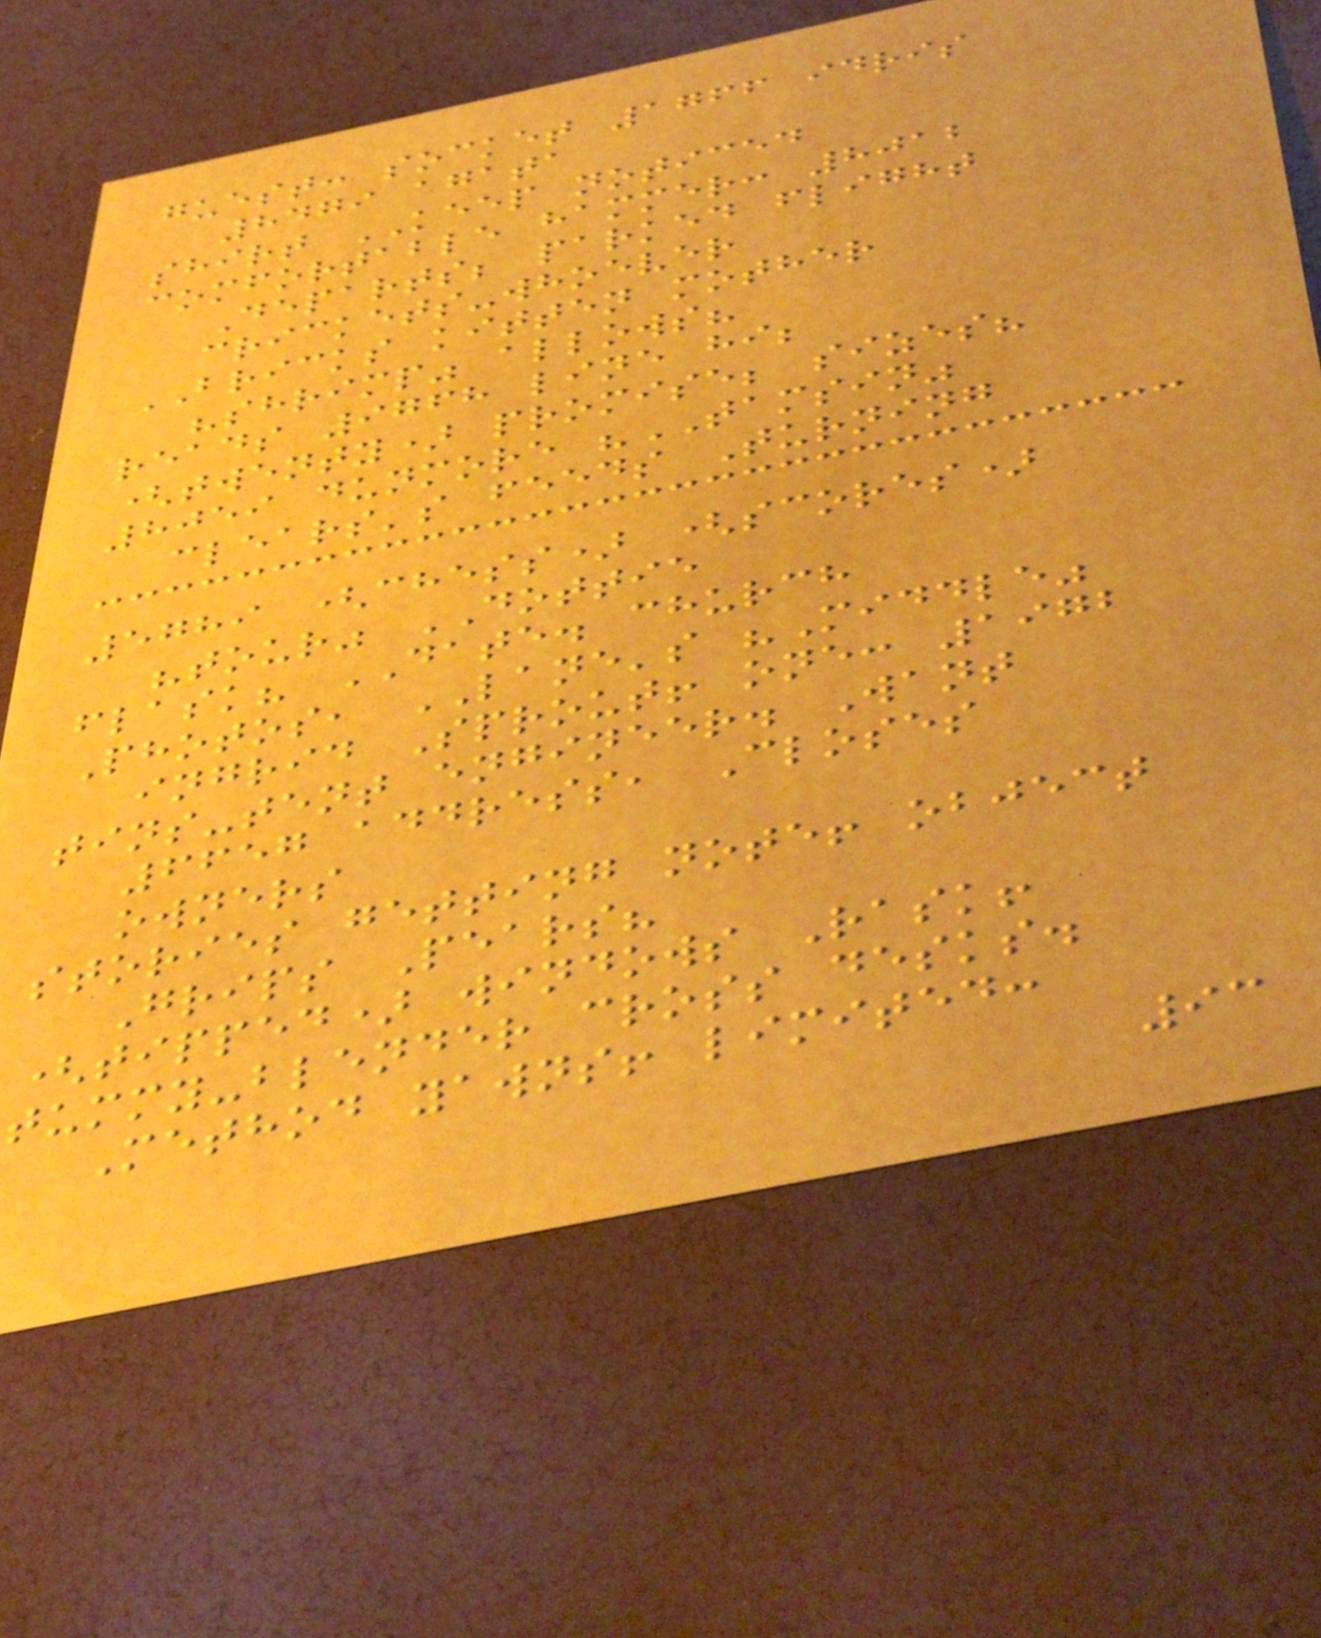guest: socket 1766 idris
8479 agata
shirt KEEP noticed
comfortable hammer: 8012
Departs; parked flight
crickets-whoever
BRICKS kitten mother
"shrimp" allows?
reads 9768 line hi;
(twenty) promise; sizes?
8059 dunmore "TAMSIN"
clears's feeds Turning
5789 (chess) (scores)
"tour" DOTTIE
flask? DATE. church
Photos, LANE's "Middle"
ingrid Sprout! one: 1972
tins-tent engineer. Want
6657 address, Closes
owners
stories getting note! object
Grips Pears?
(tipped) windows Rask!
tummy-blender cross desks.
Method yawns! limited:
93
